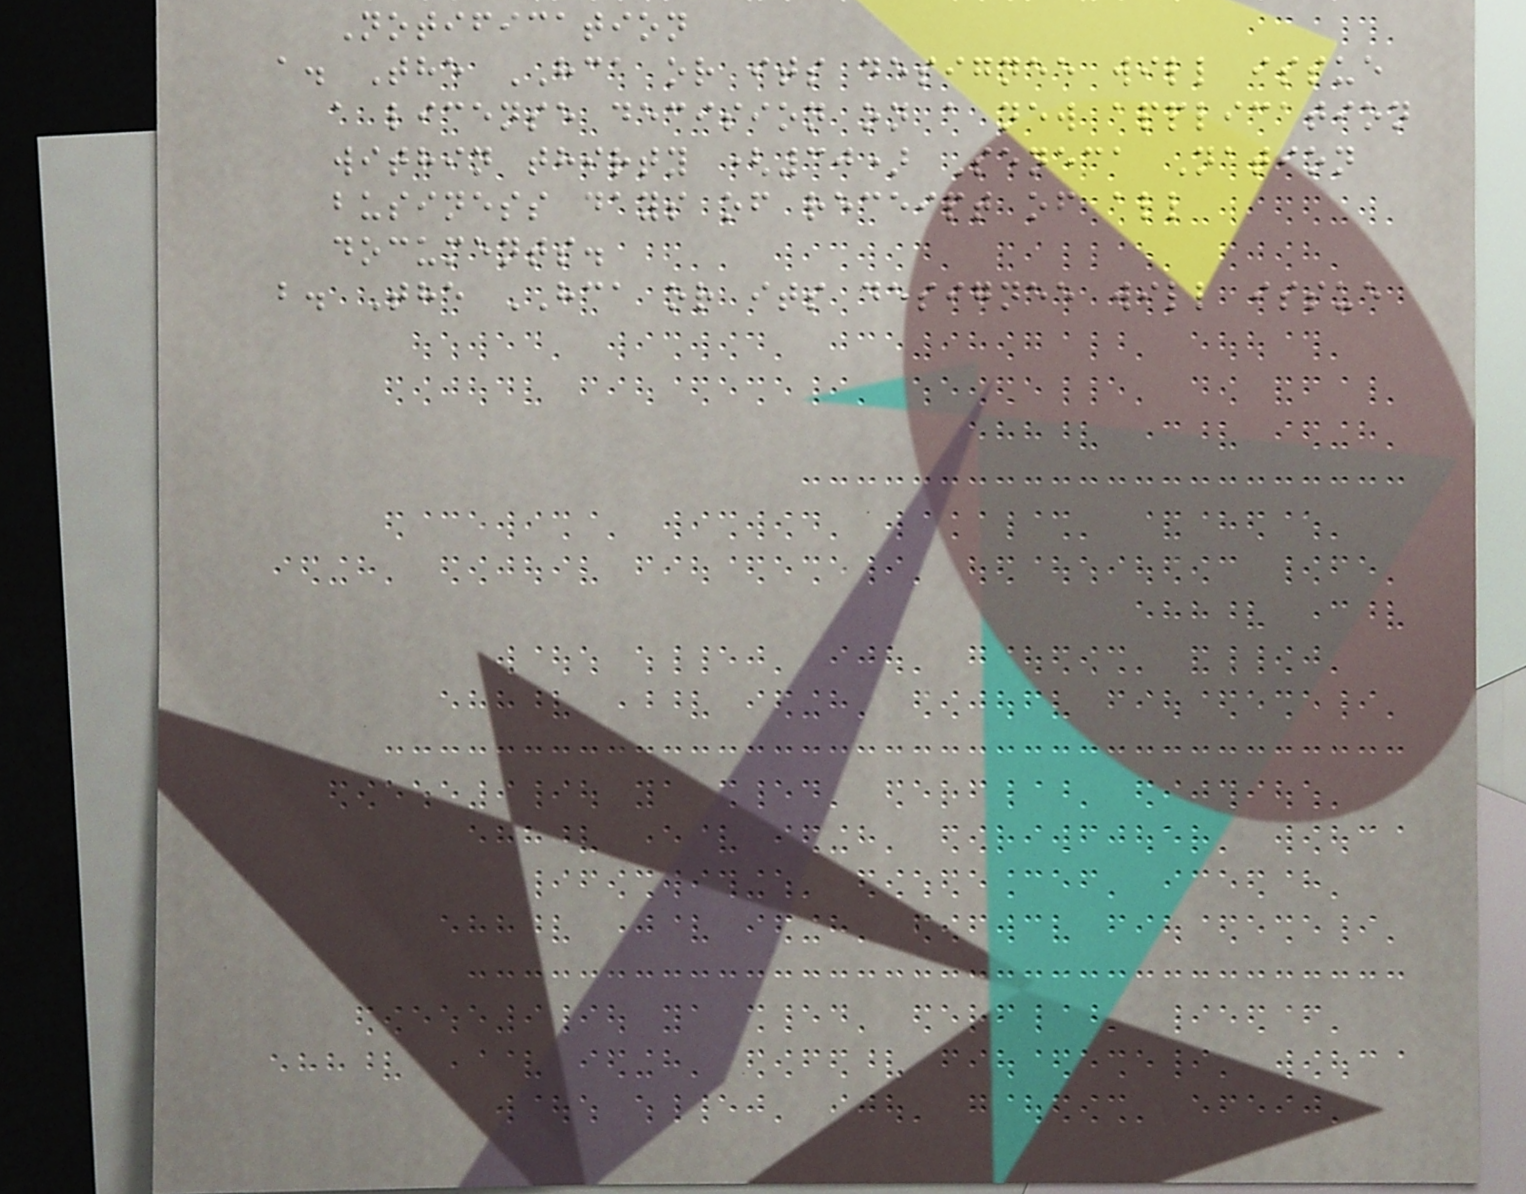Notification
a. The HCA or its designee will issue
a license decision on a new application
within thirty (30) Seneca Nation
business days of receipt of all
documents.
b. The HCA or its designee will issue
